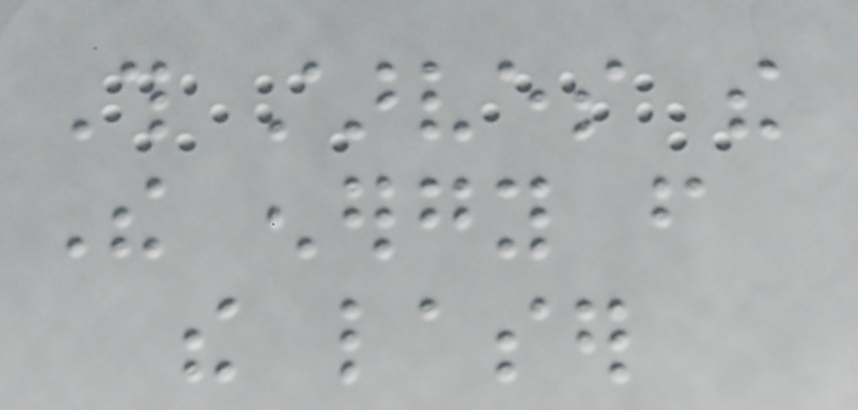This starves the
The energy from
the laser
